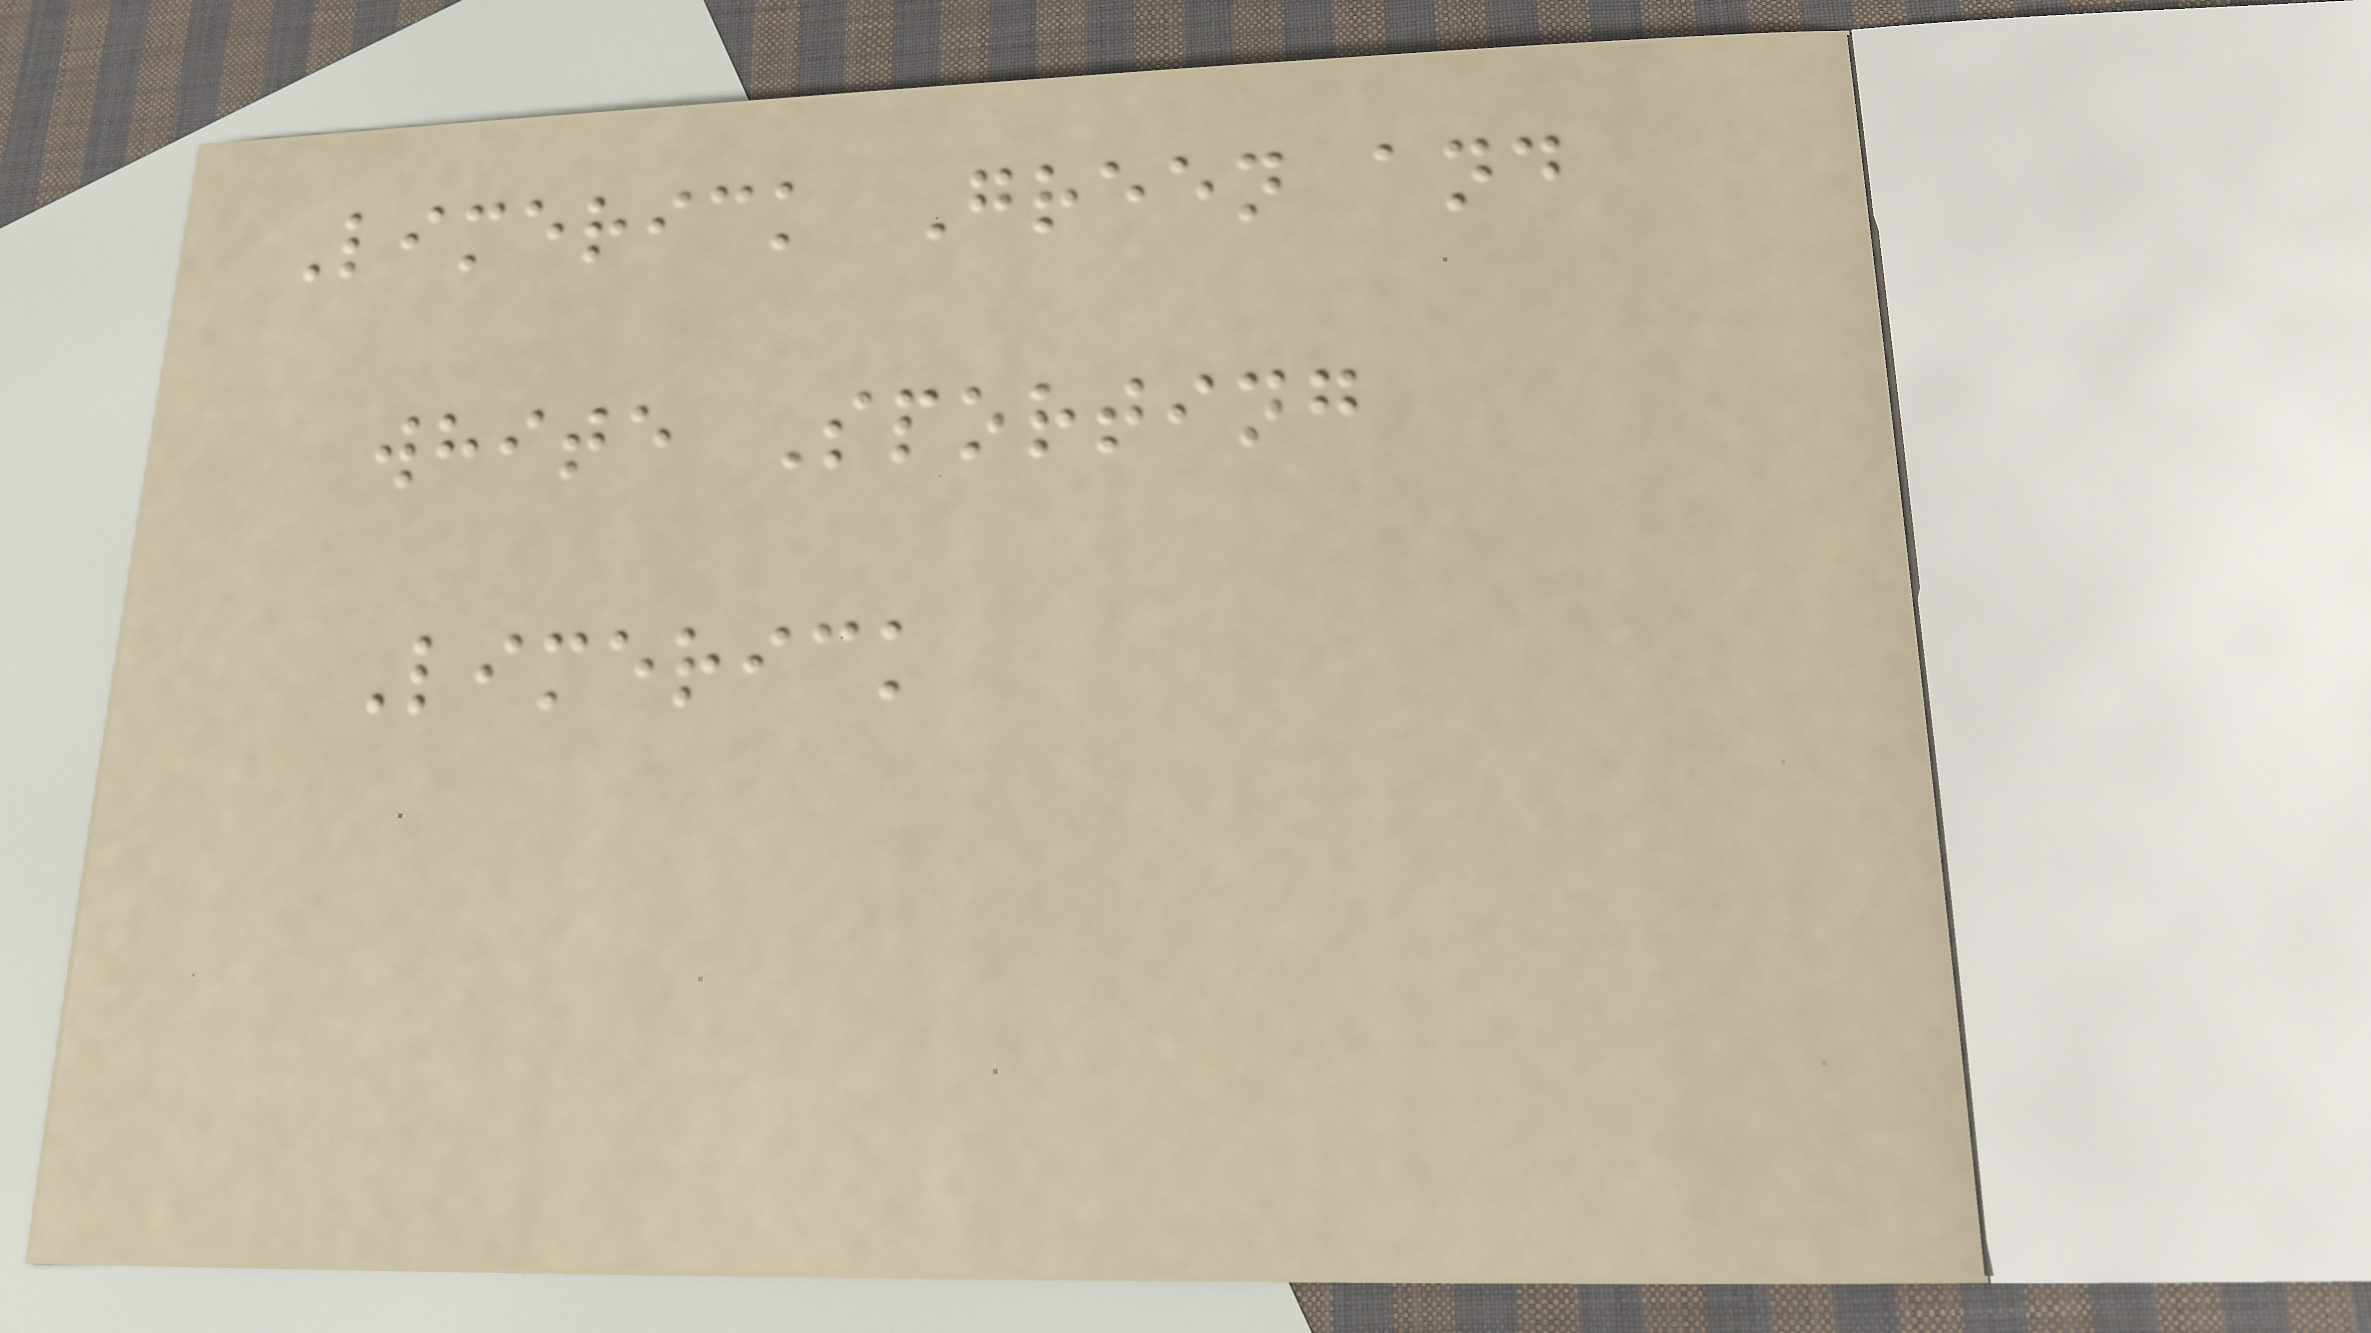Limerick Green and
white Sporting
Limerick
